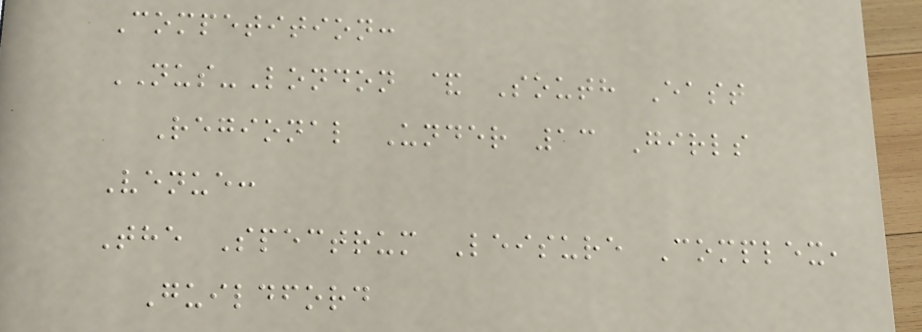Competition:
NUS-London & South East
Regional Under 13 Girls
Venue:
The Spectrum Leisure Complex,
Guildford
